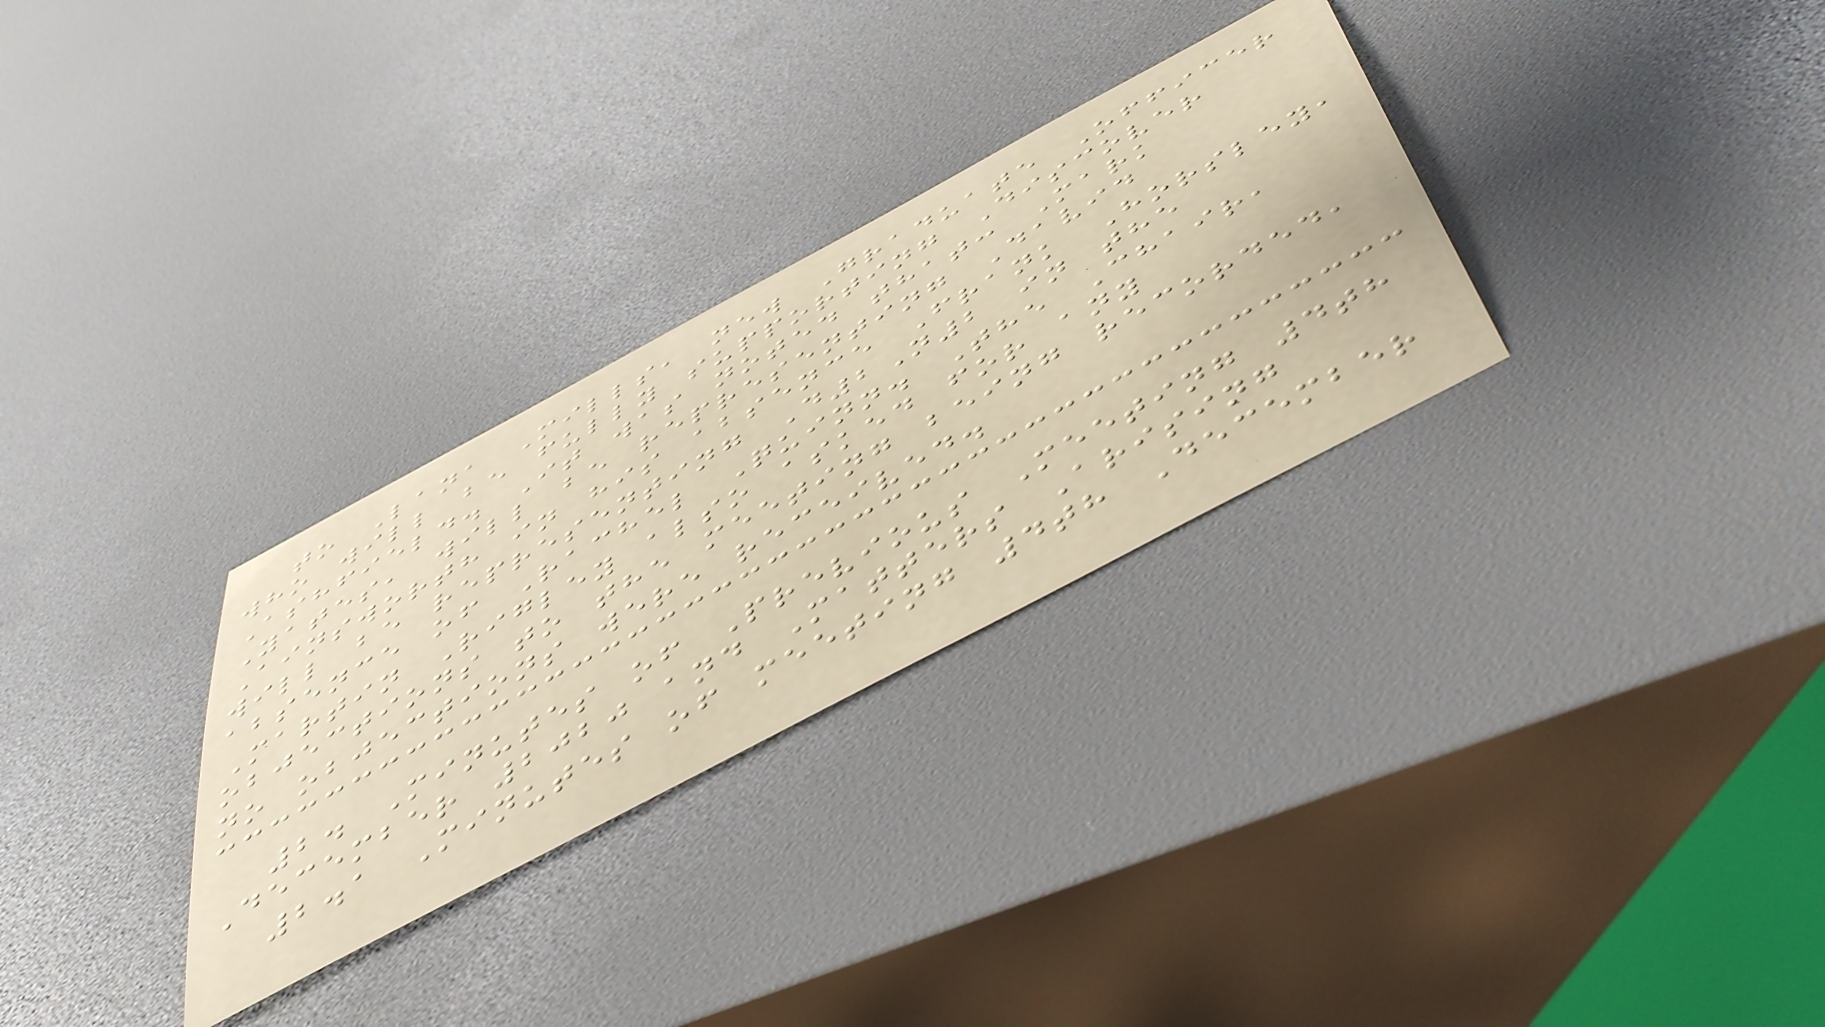to Lana Mills, new Graduate Officer
who will be fully supporting Discover
Ashfield. It was noted that: Mark
Yates, will be representing David
Ainsworth in his absence Frank Horsley,
will be representing D2N2 in the
absence of Rachel Quinn. The Chair,
Martin Rigley also asked for any
objections to the meeting being recorded,
no objections were received.
2. Minutes of Previous Meeting 4th
December 2020 and Matters Arising
2.1 Minutes of meeting 4th December
